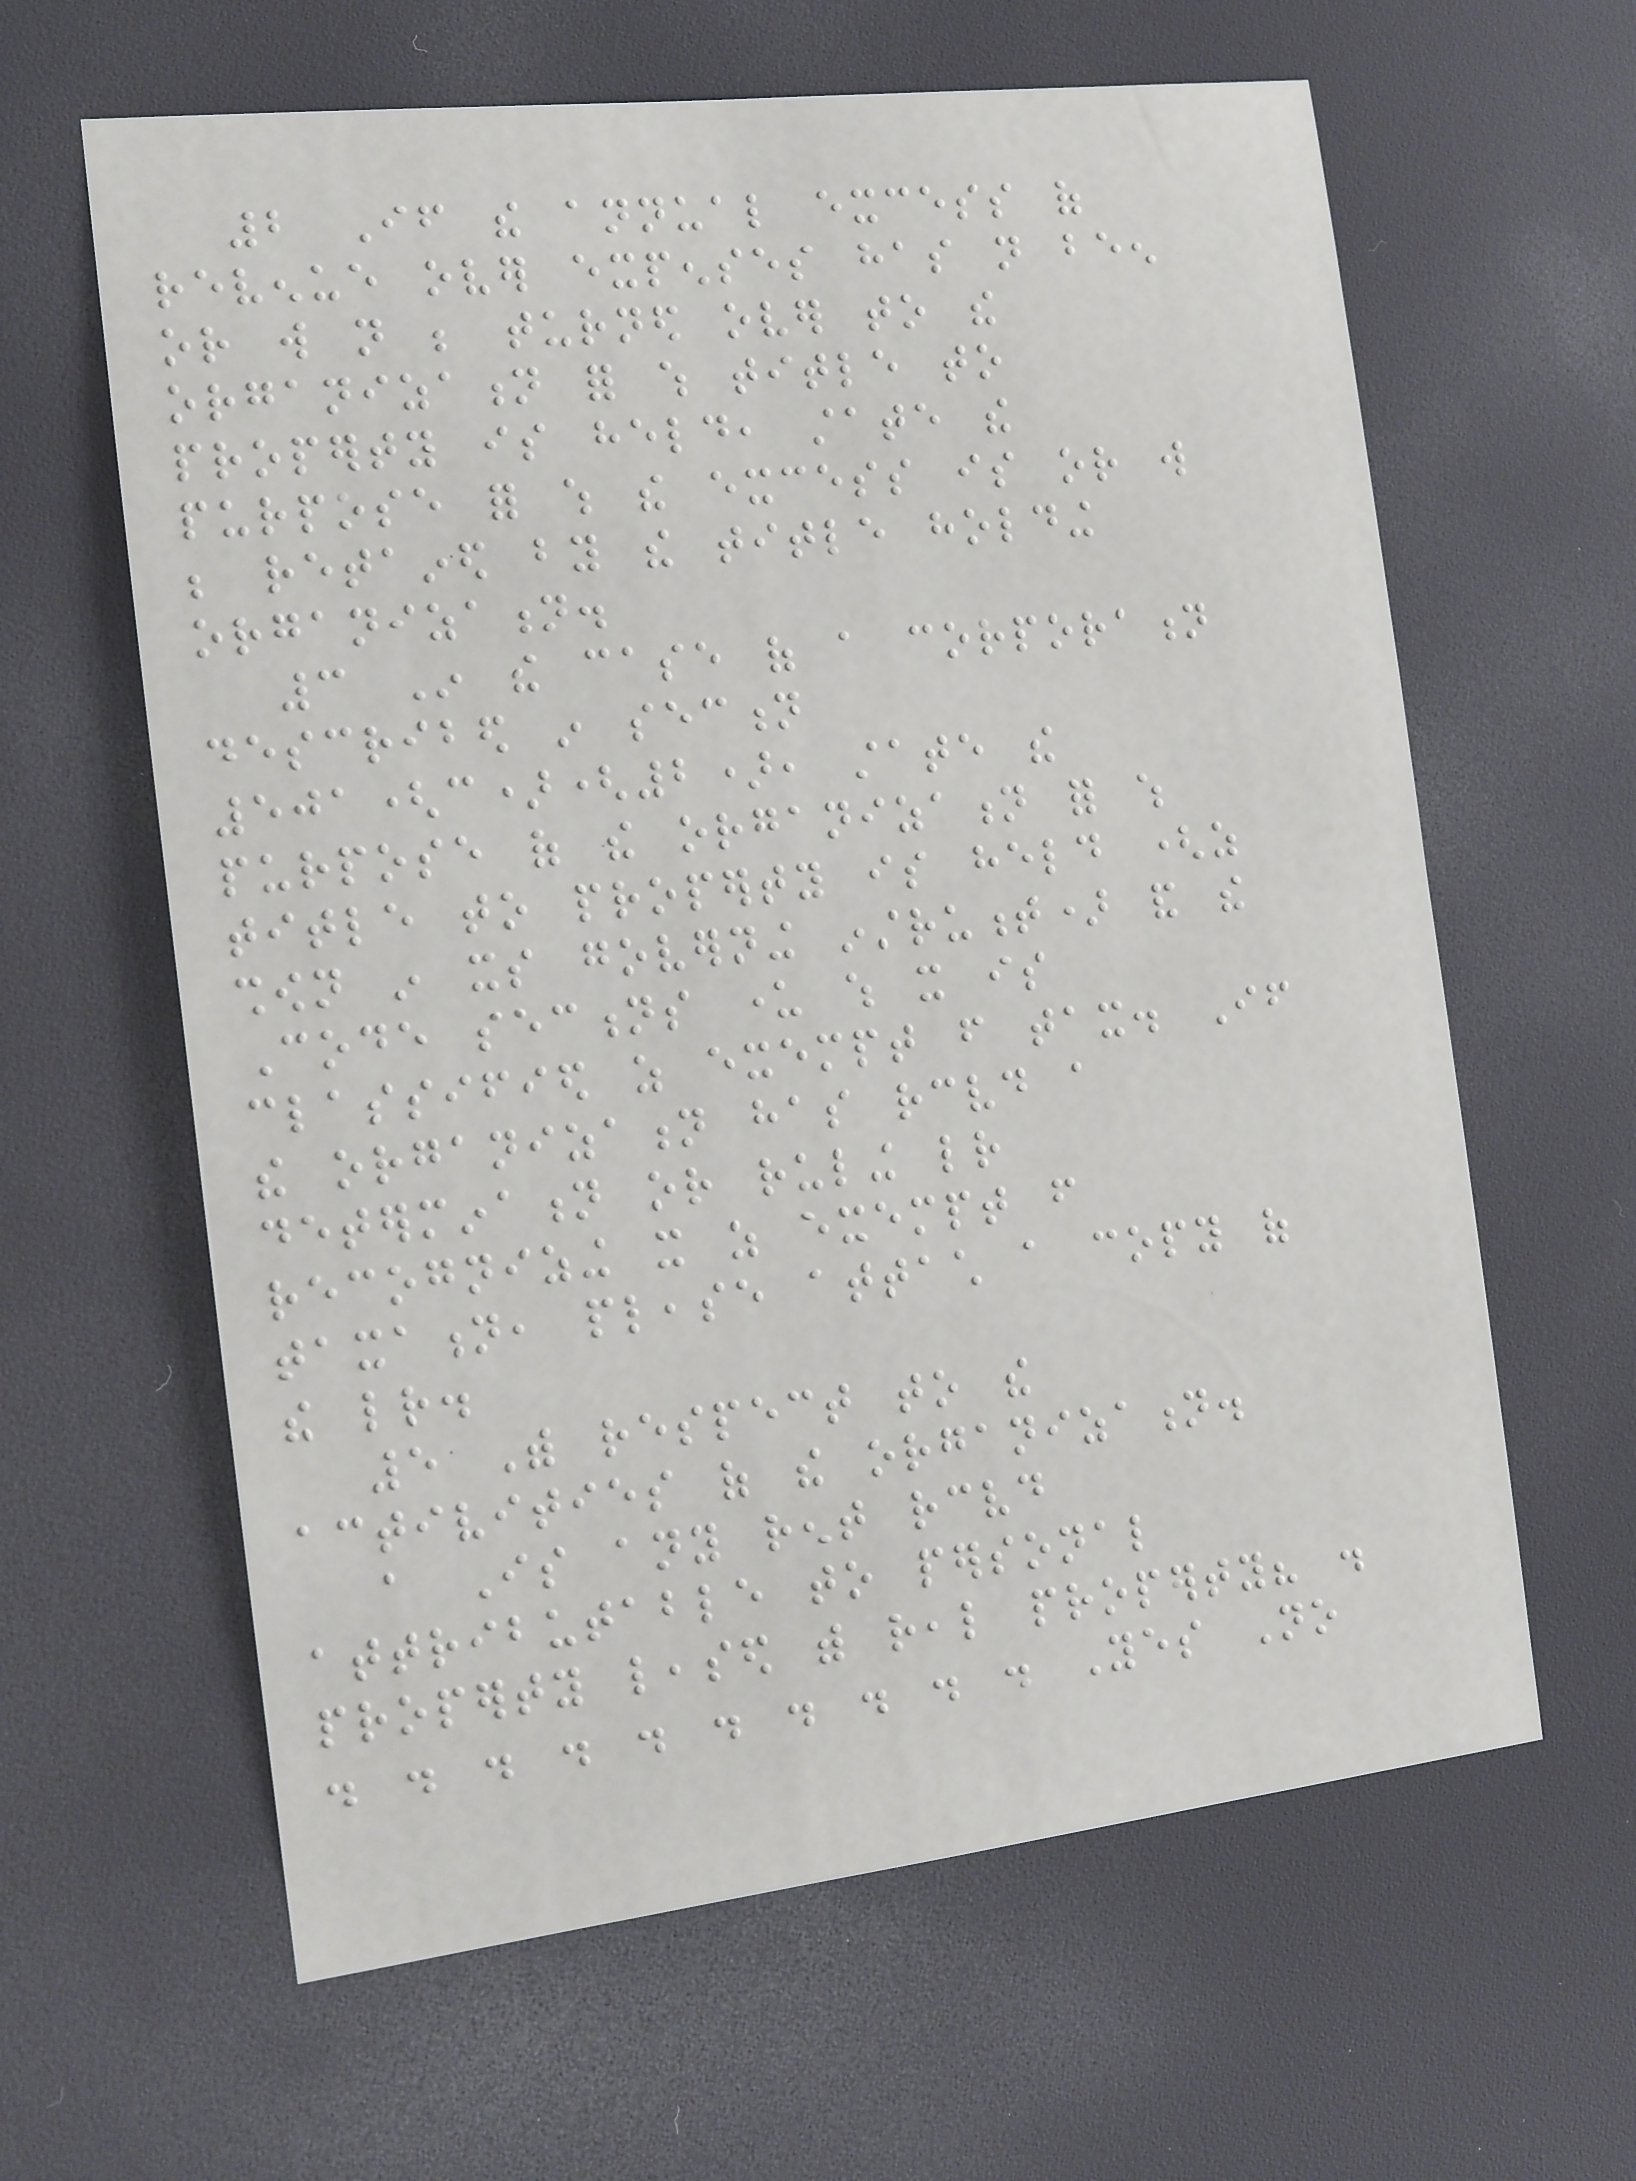2 If the annual excess of
revenue over expenses has not been
or will not be turned over to the
organization for which title to
property is held, state the
purpose for which the excess is or will
be retained by the title holding
organization.
3 In the case of a corporation
described in section
501(c)(2), state the
purpose of the organization for which
title to property is held (as
shown in its governing instrument) and the
Code sections under which it is
classified as exempt from tax. If
the organization has received a
determination or ruling letter
recognizing it as exempt from
taxation, please attach a copy of
the letter.
5 With respect to the
activities of the organization.
a Is any rent received
attributable to personal
property leased with real property? .
. . . . . . . . . . Yes No
